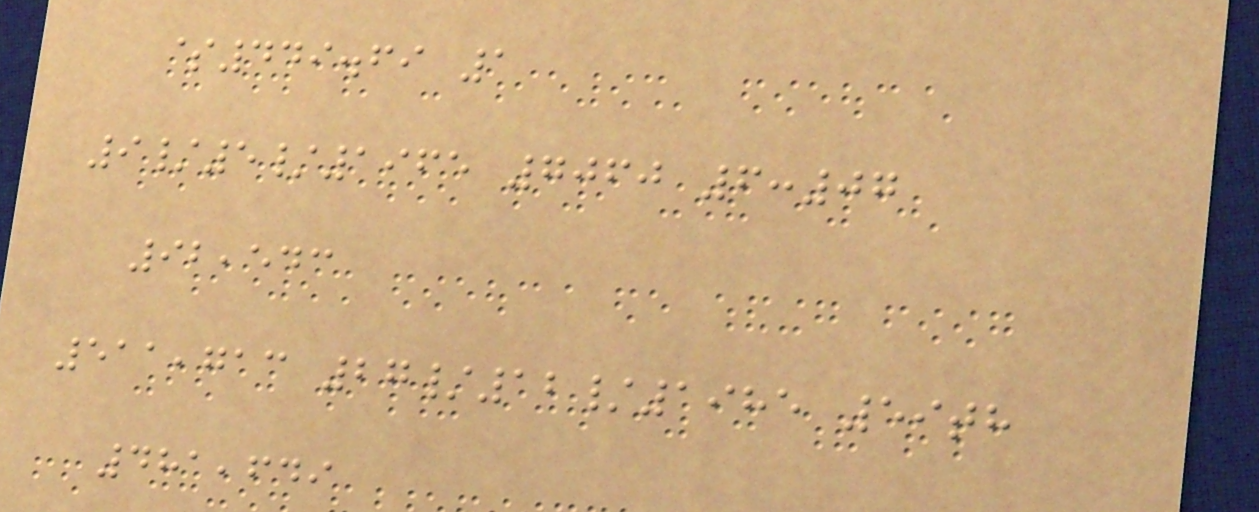$449.69 1
9/5/1965 7060 6:07
92,543
511,713 27/12/1985 59th
481,649
